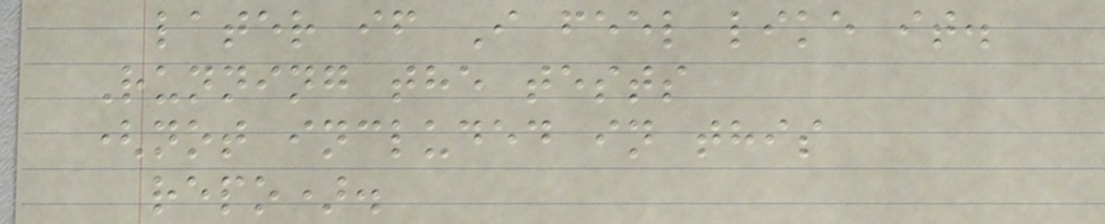later if I feel like it.
Running the tests
(not included in this
repo).
